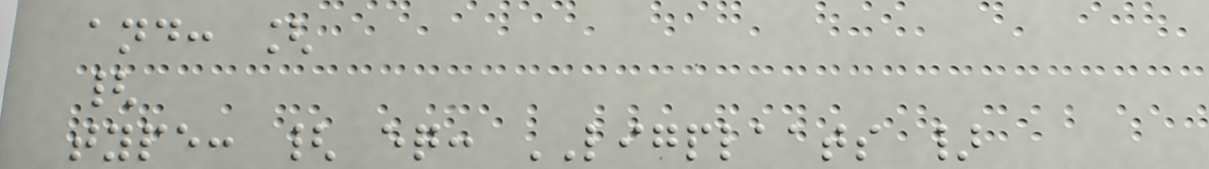and: [
{
type: { eq: LIGPLAATS }
